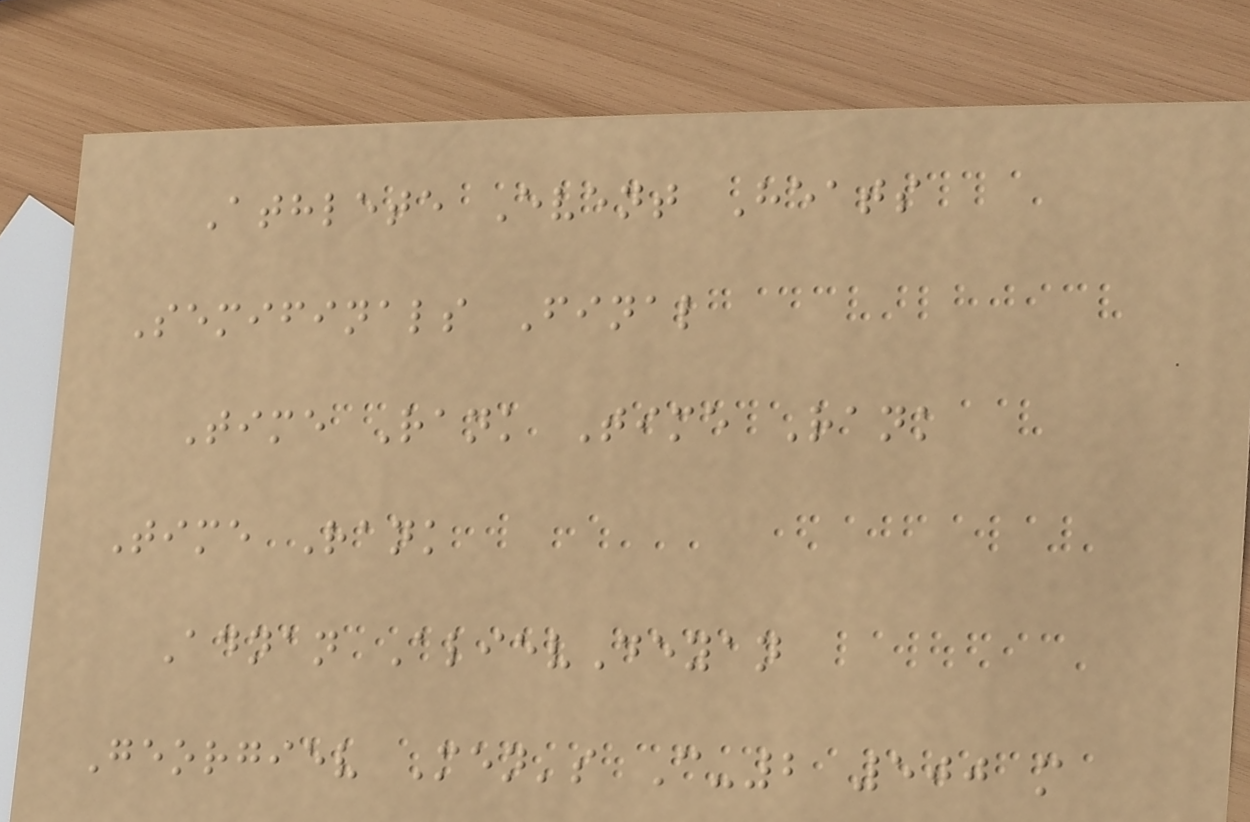Athlete Event Heats
Semifinals Final
Time Rank Time Rank
Time Rank
Adnan AlievDeyan
Georgiev Men's C-2 500 m
